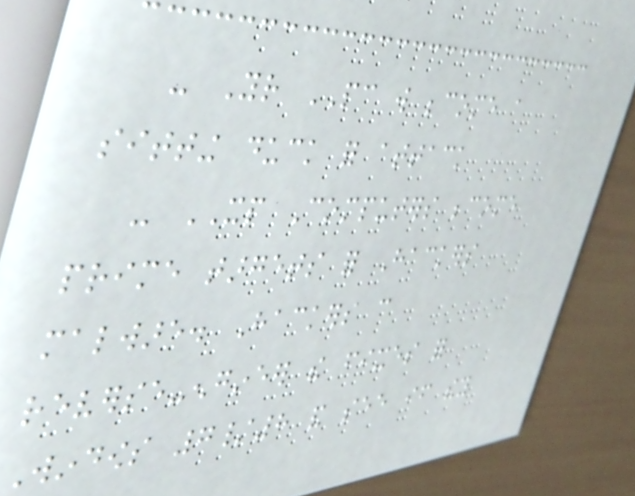- Your PC will become a
sitting duck for attack
- XP Computers become
prime targets for Hackers
malware. Hackers can
reverse-engineer the fixes for
Windows 7/8 and see if they
